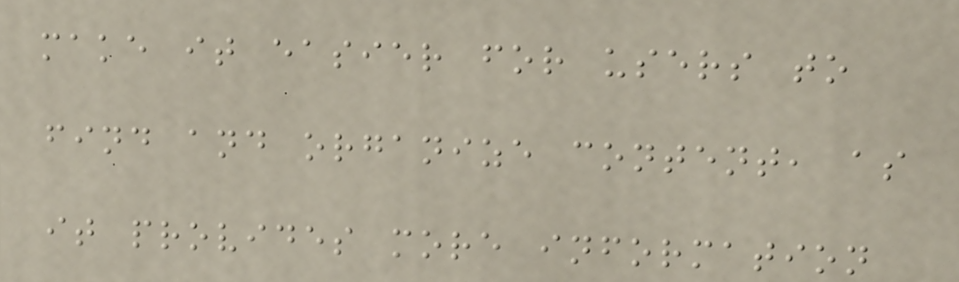make it easier for users to
find and organize content, as
it provides more information
